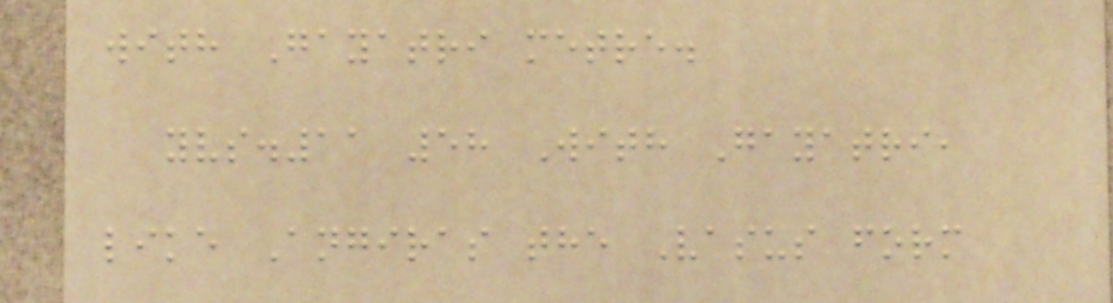with Gayatri metre.
yvs.11 58 With Gayatri,
like Angiras the Vasus form
